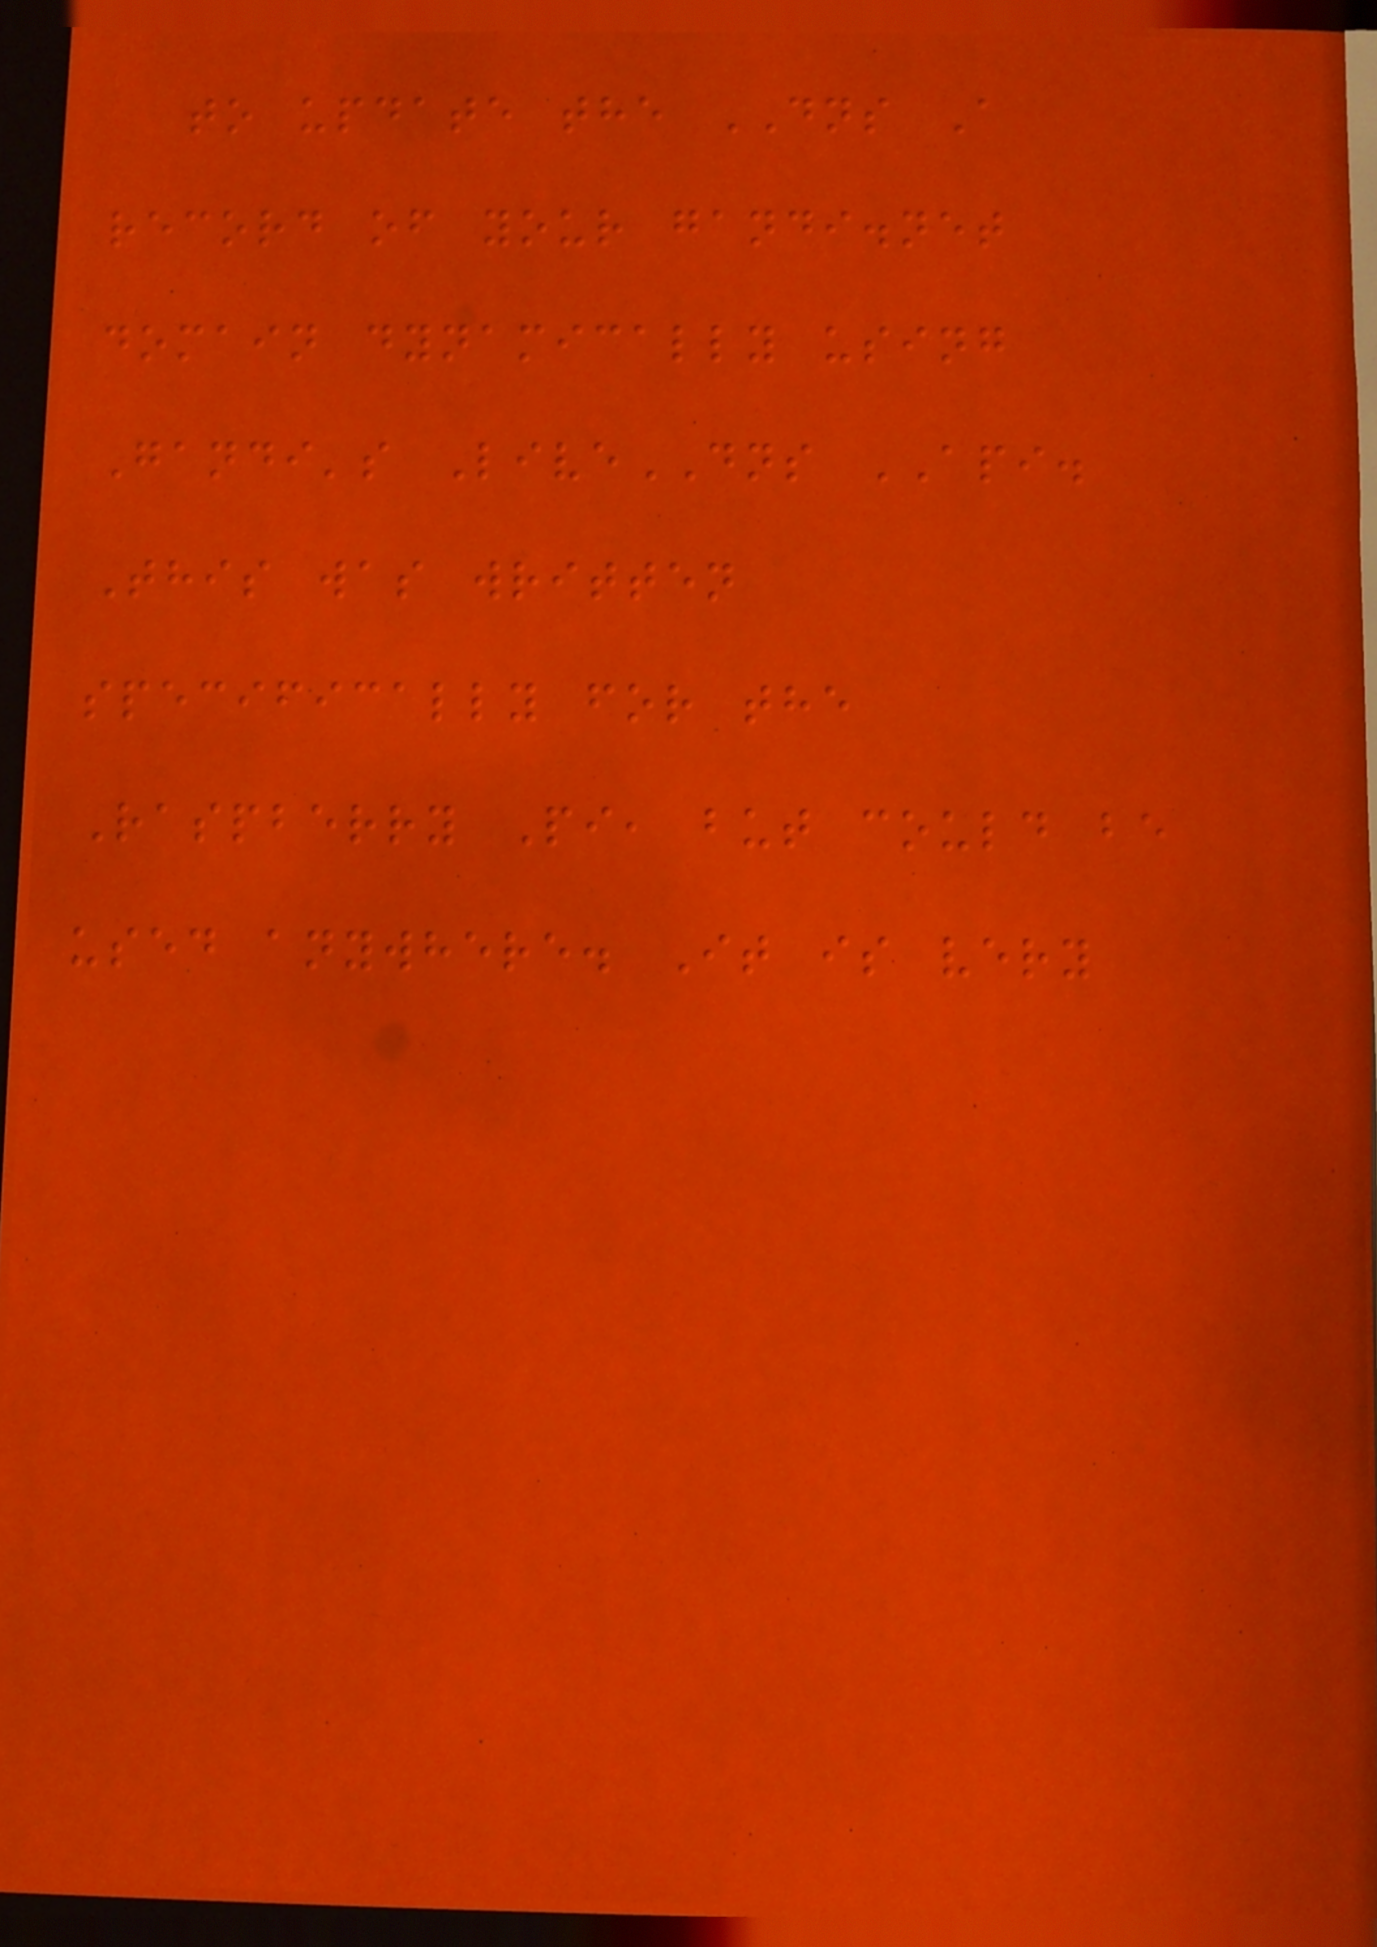to update the DNS A
record of your gandi.net
domain dynamically using
Gandi's LiveDNS API.
This was written
specifically for the
Raspberry Pi, but could be
used anywhere. It is very
